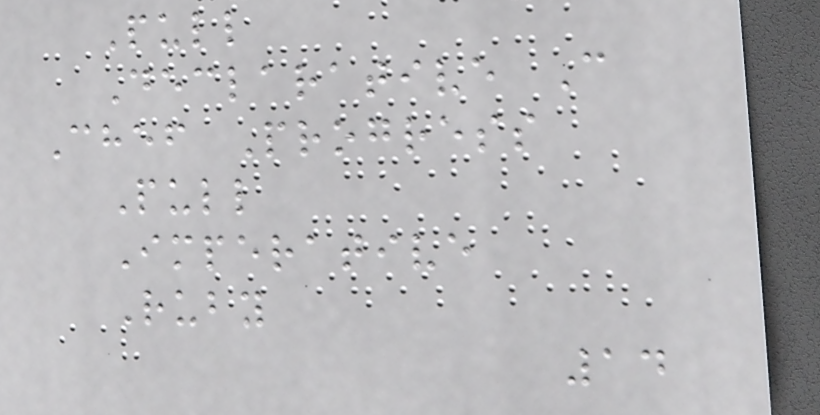Pull
Declarative C
Chef Progress
Pull
Imperative
Ruby
14
